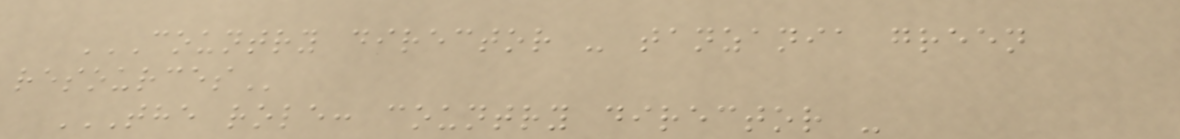COUNTRY DIRECTOR - TANZANIA GREEN
RESOURCES
THE ROLE: COUNTRY DIRECTOR -
